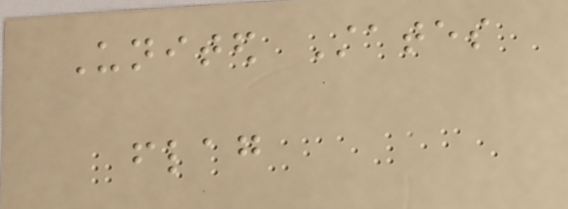United States
flag
